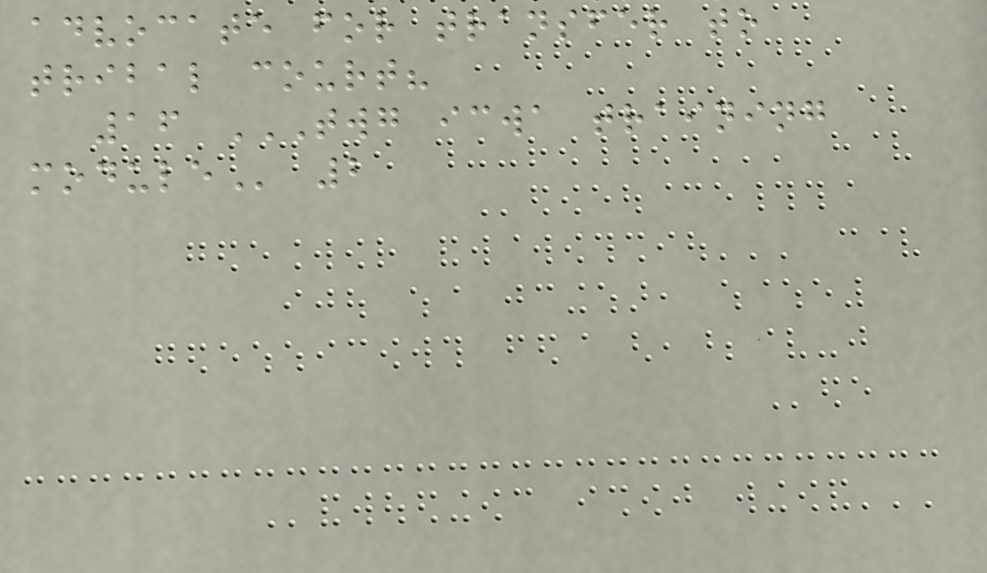advocate for transfer to
tribal court?
16 TWG ICWA TRAINING
MODULE 2
